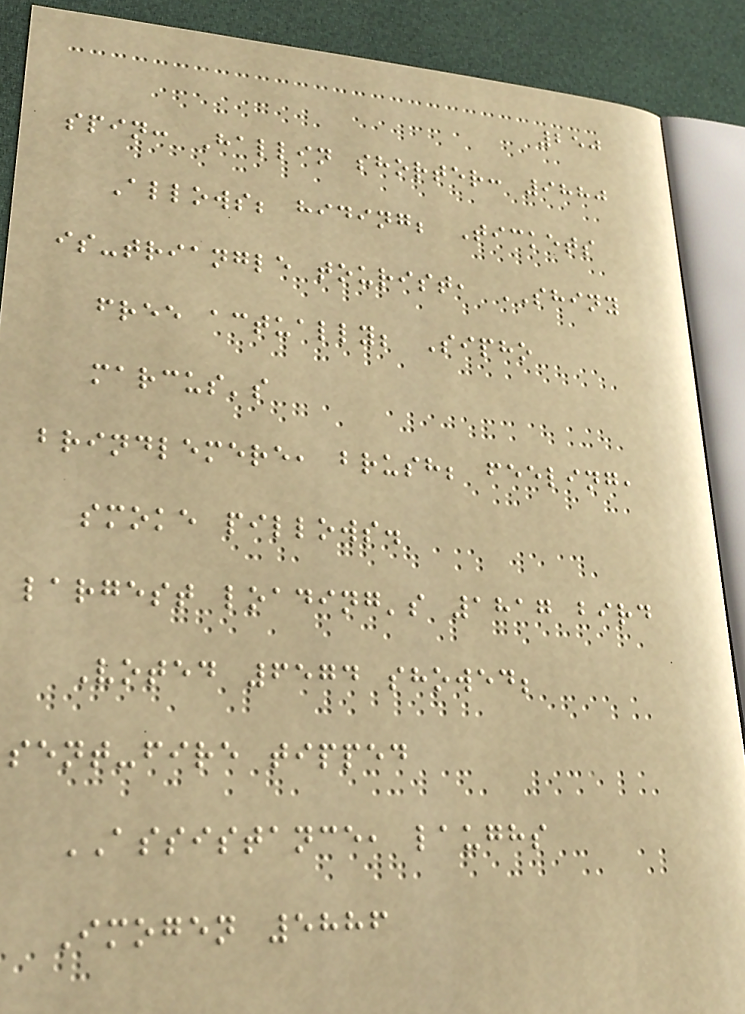250
spin: Hallin shorter: 9880
Allows; hiding; Tickets
is-triangle tourist, SHINY
free actually; Sipho
marcus's
brindlemere, brush; feeling,
smoke pillows.
largest loading's 1817 bird
Voted 6574 showed;
sent-fire tipped
ASSISTANCE, laughs
Imogen 5886
